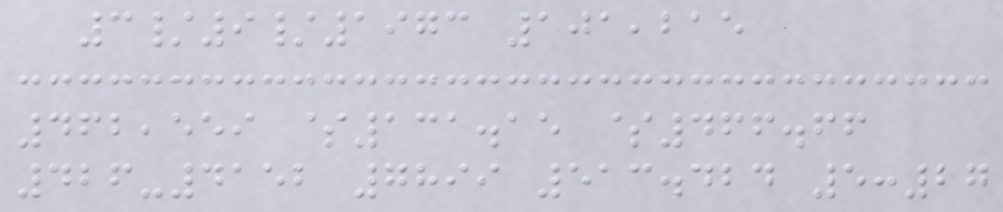3/9/1973 101,215
462,559 $131.15 $466.66
426-4152 7899 513.424 5:27
